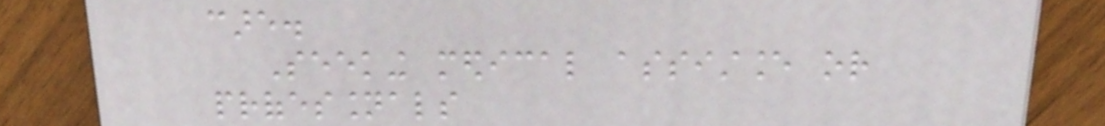care.
Seeking medical assistance or
professionals
